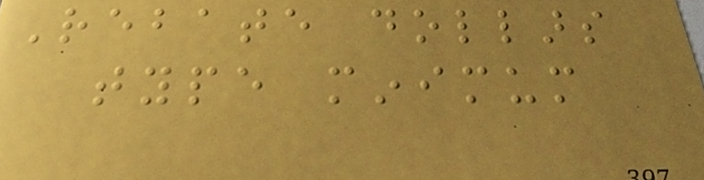Rebate dollars
type minimum
